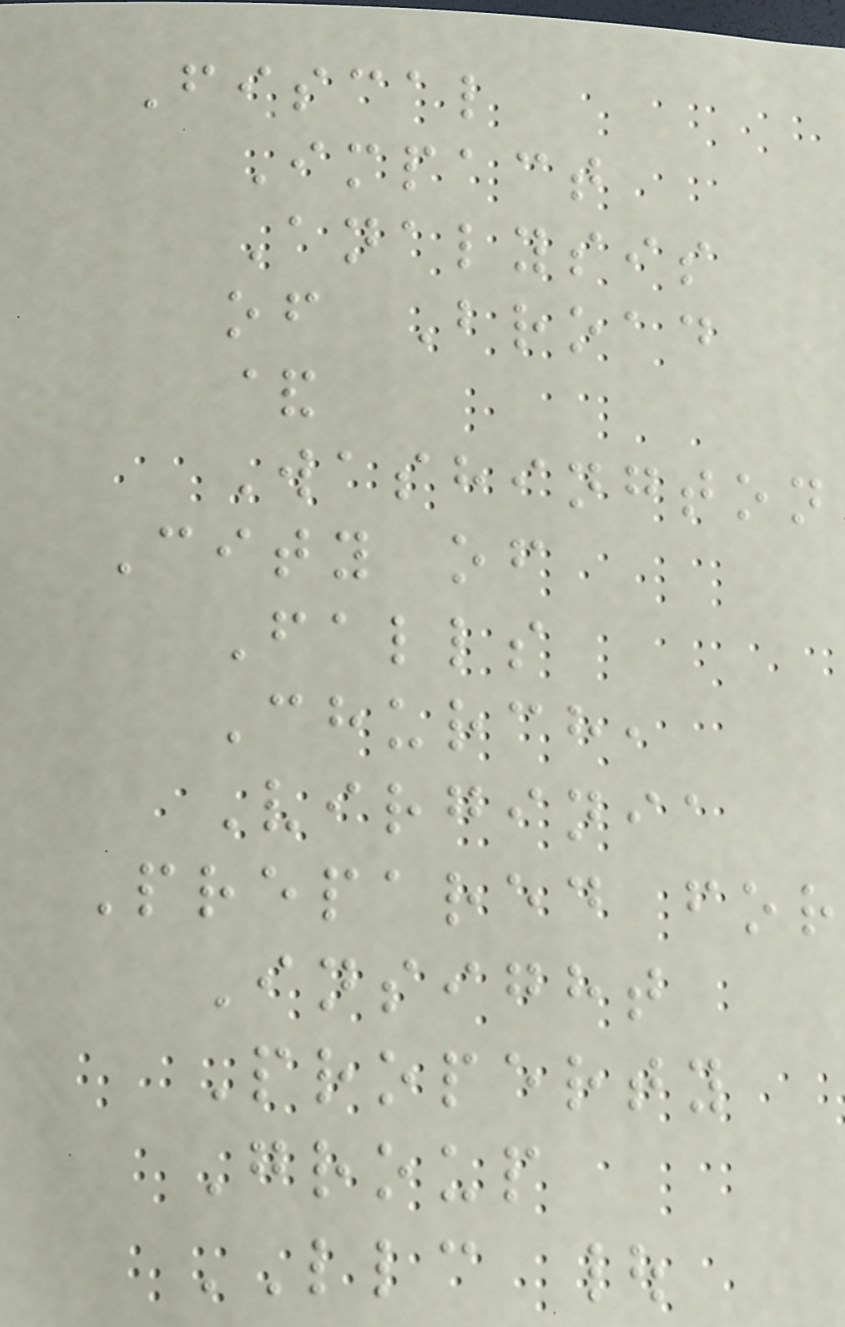Fiscal
Impact
Analysis
of Broad
&
Washington
City of
Falls
Church,
Virginia
Prepared for
Insight
Property
Group
LLC |
